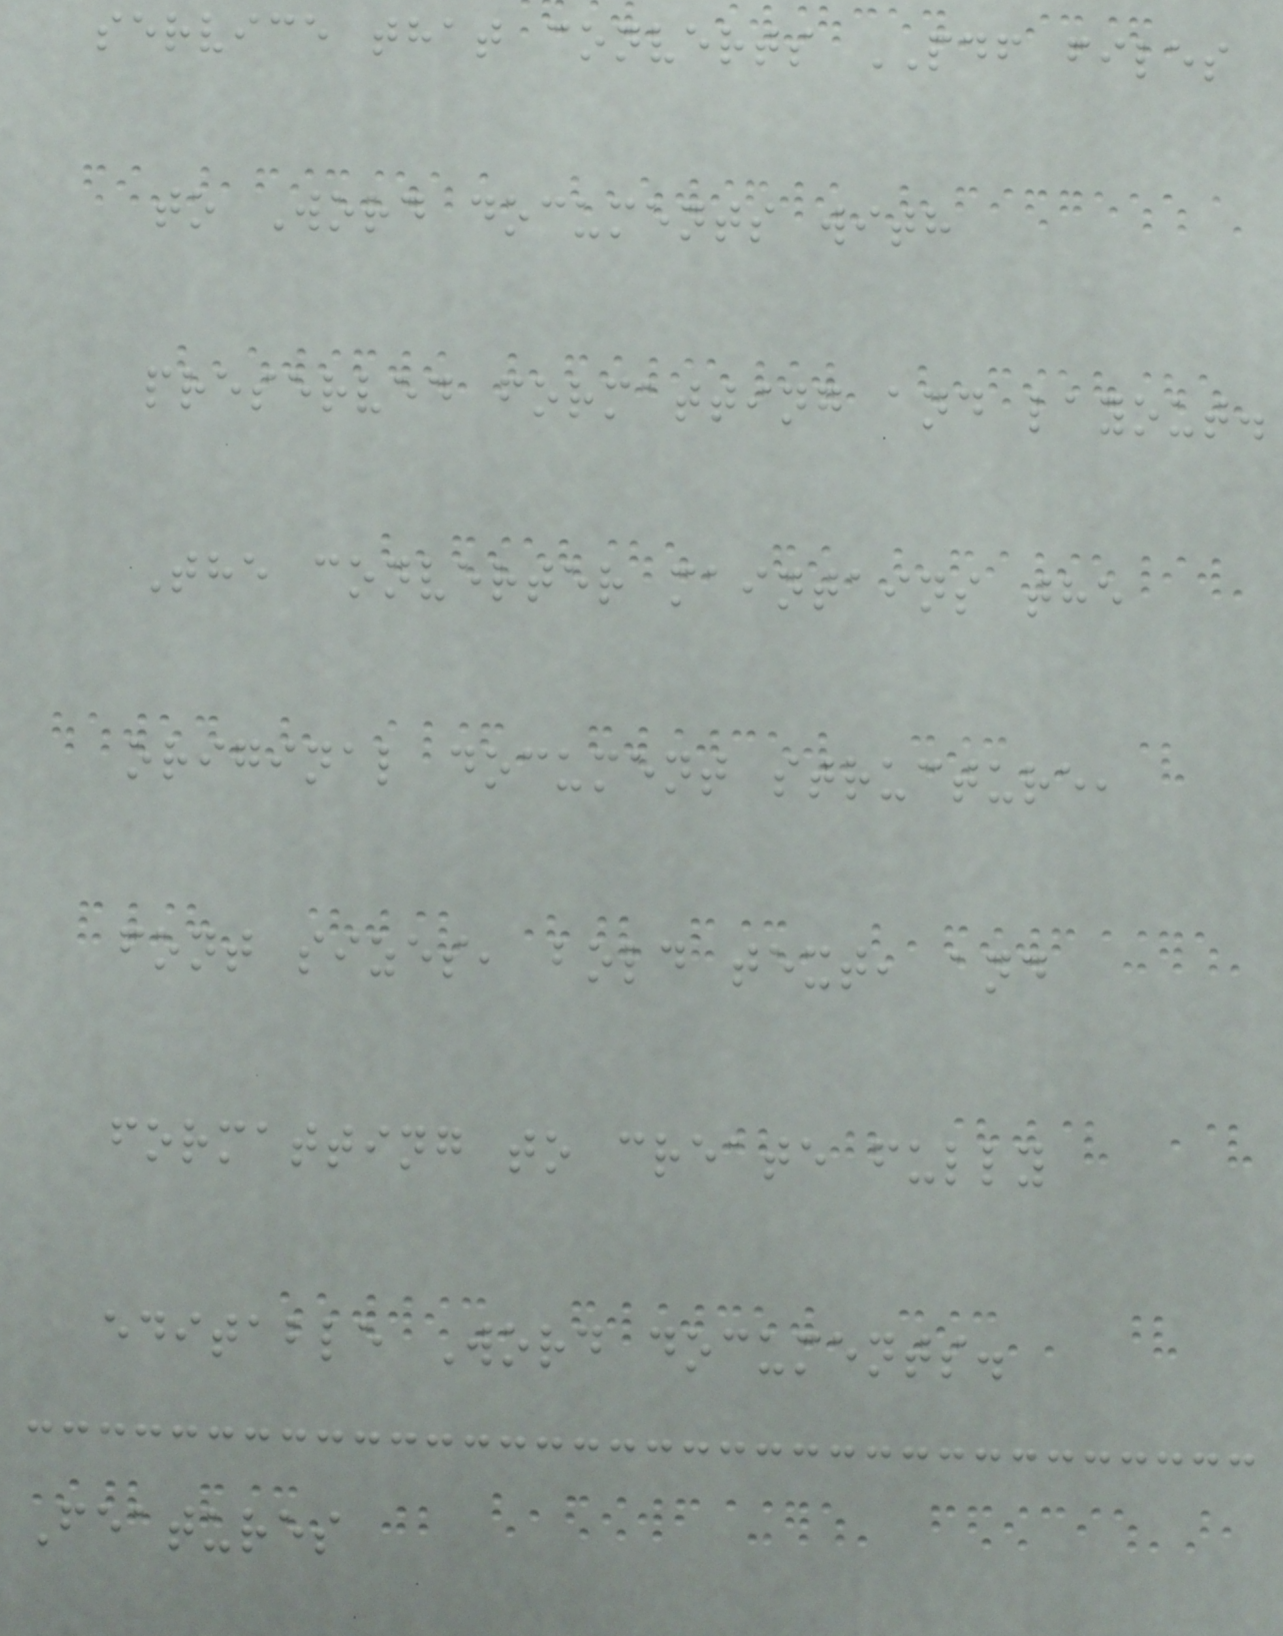service that converts PDF files
to Word documents with
preserved formatting and layout.
The converter maintains the
original document structure,
font sizes, bold text, and
formatting to create fully
editable Word documents.
Features
